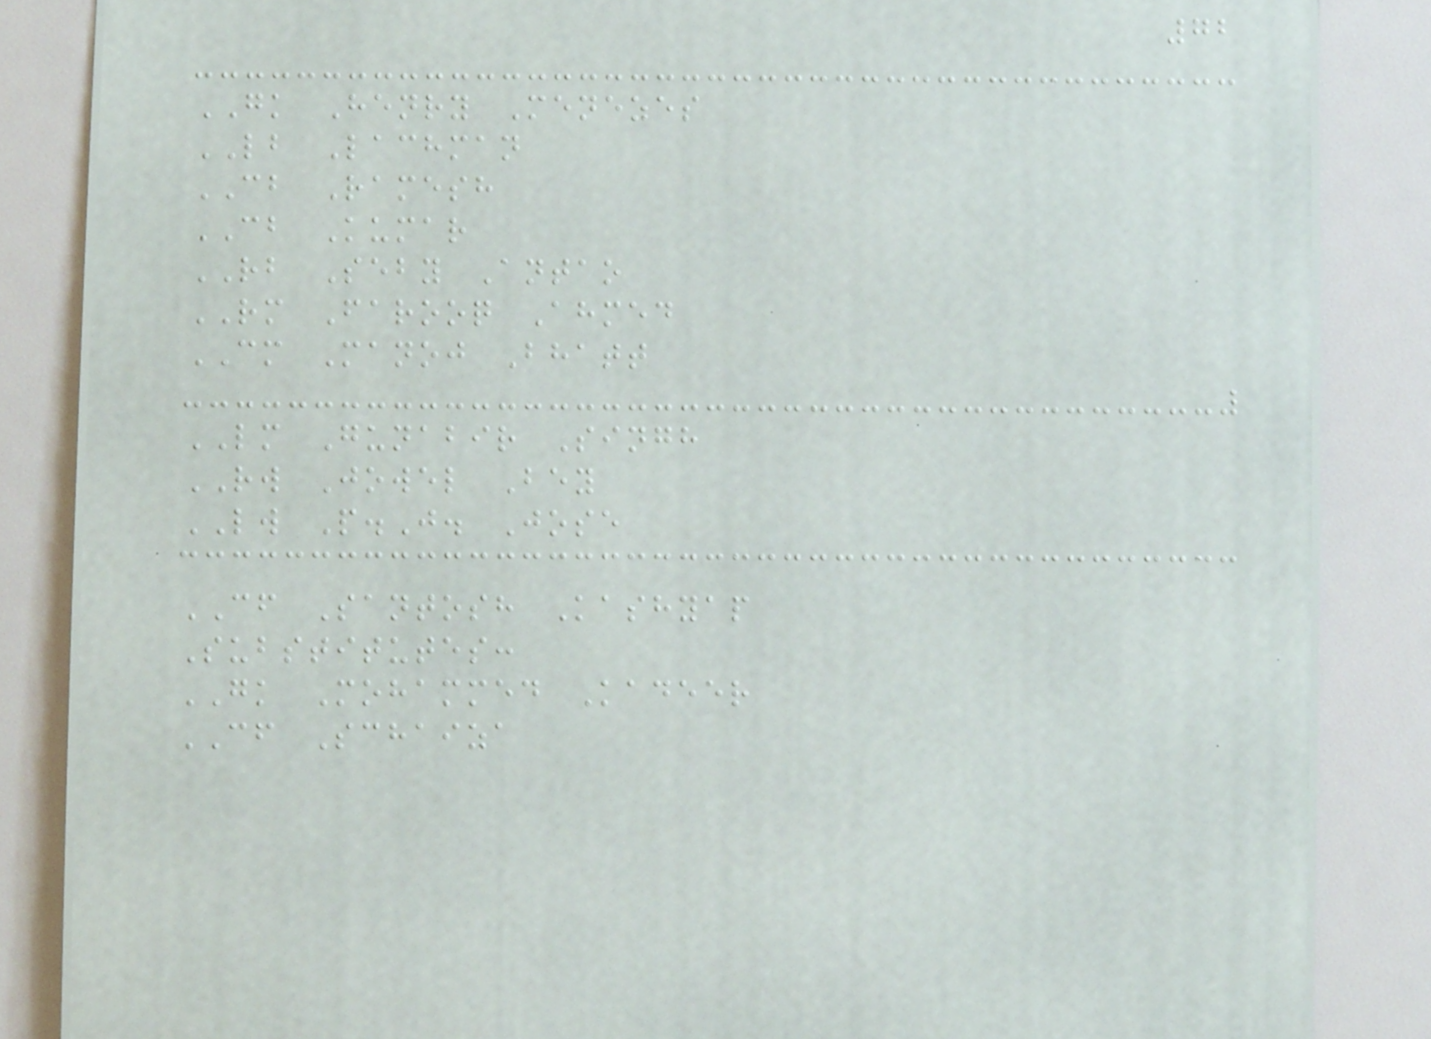72
GK Henry Menezes
LB Lachman
CB Ramesh
CB Kumar
RB Seby Antao
RM Farooq Ahmed
CM Manoj Bhatt
LM Gunabir Singh
RW Jowel Bey
LW P.J. Jose
CF Santosh Kashyap
Substitutes:
GK Mohammed Kadeer
CF Schaiza
